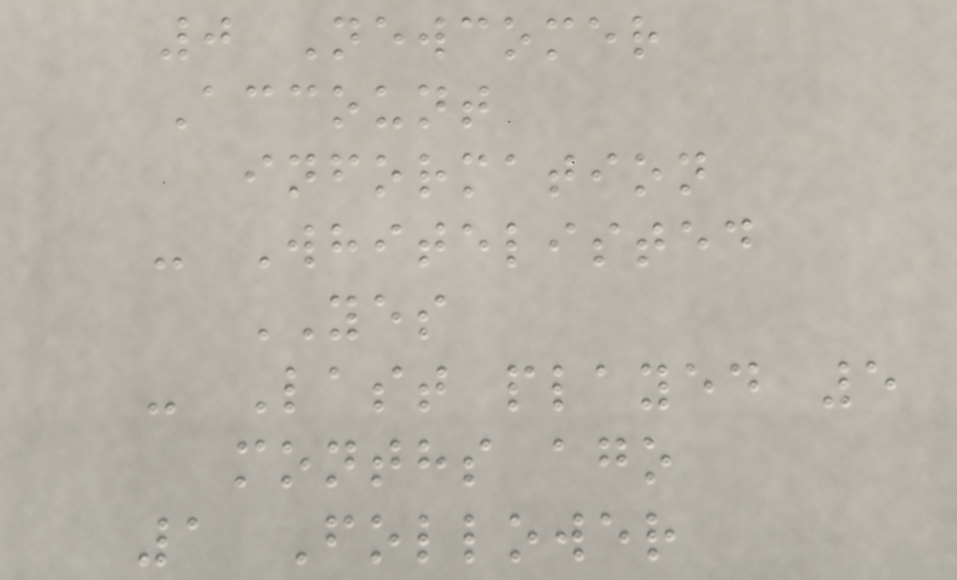0 Newcomer
Account
information
- Whitelisted
YES
- Last played 5
months ago
1 Follower
